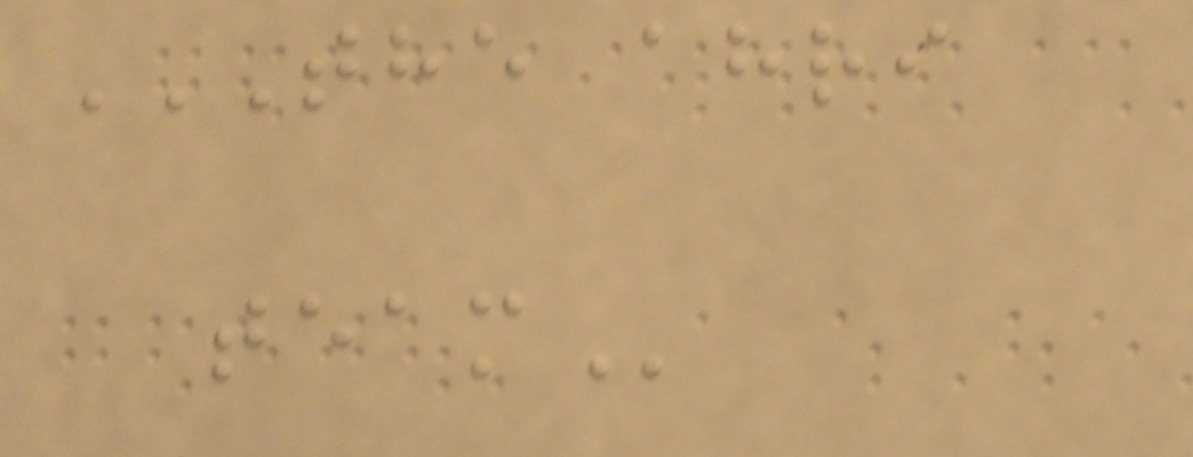THE AHRI
TEAM
